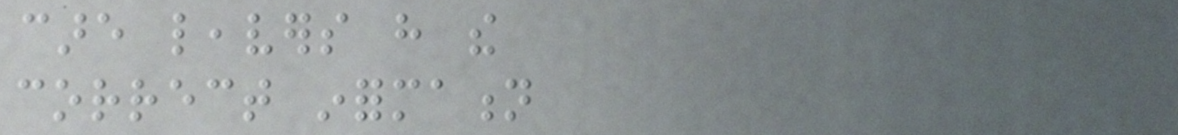care leavers have the
correct information
